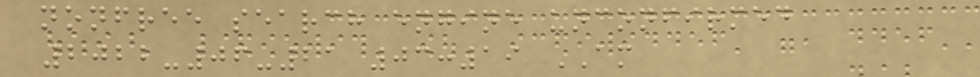nonfree search engine unconfirmed
2022-06-21 03:19 AM
